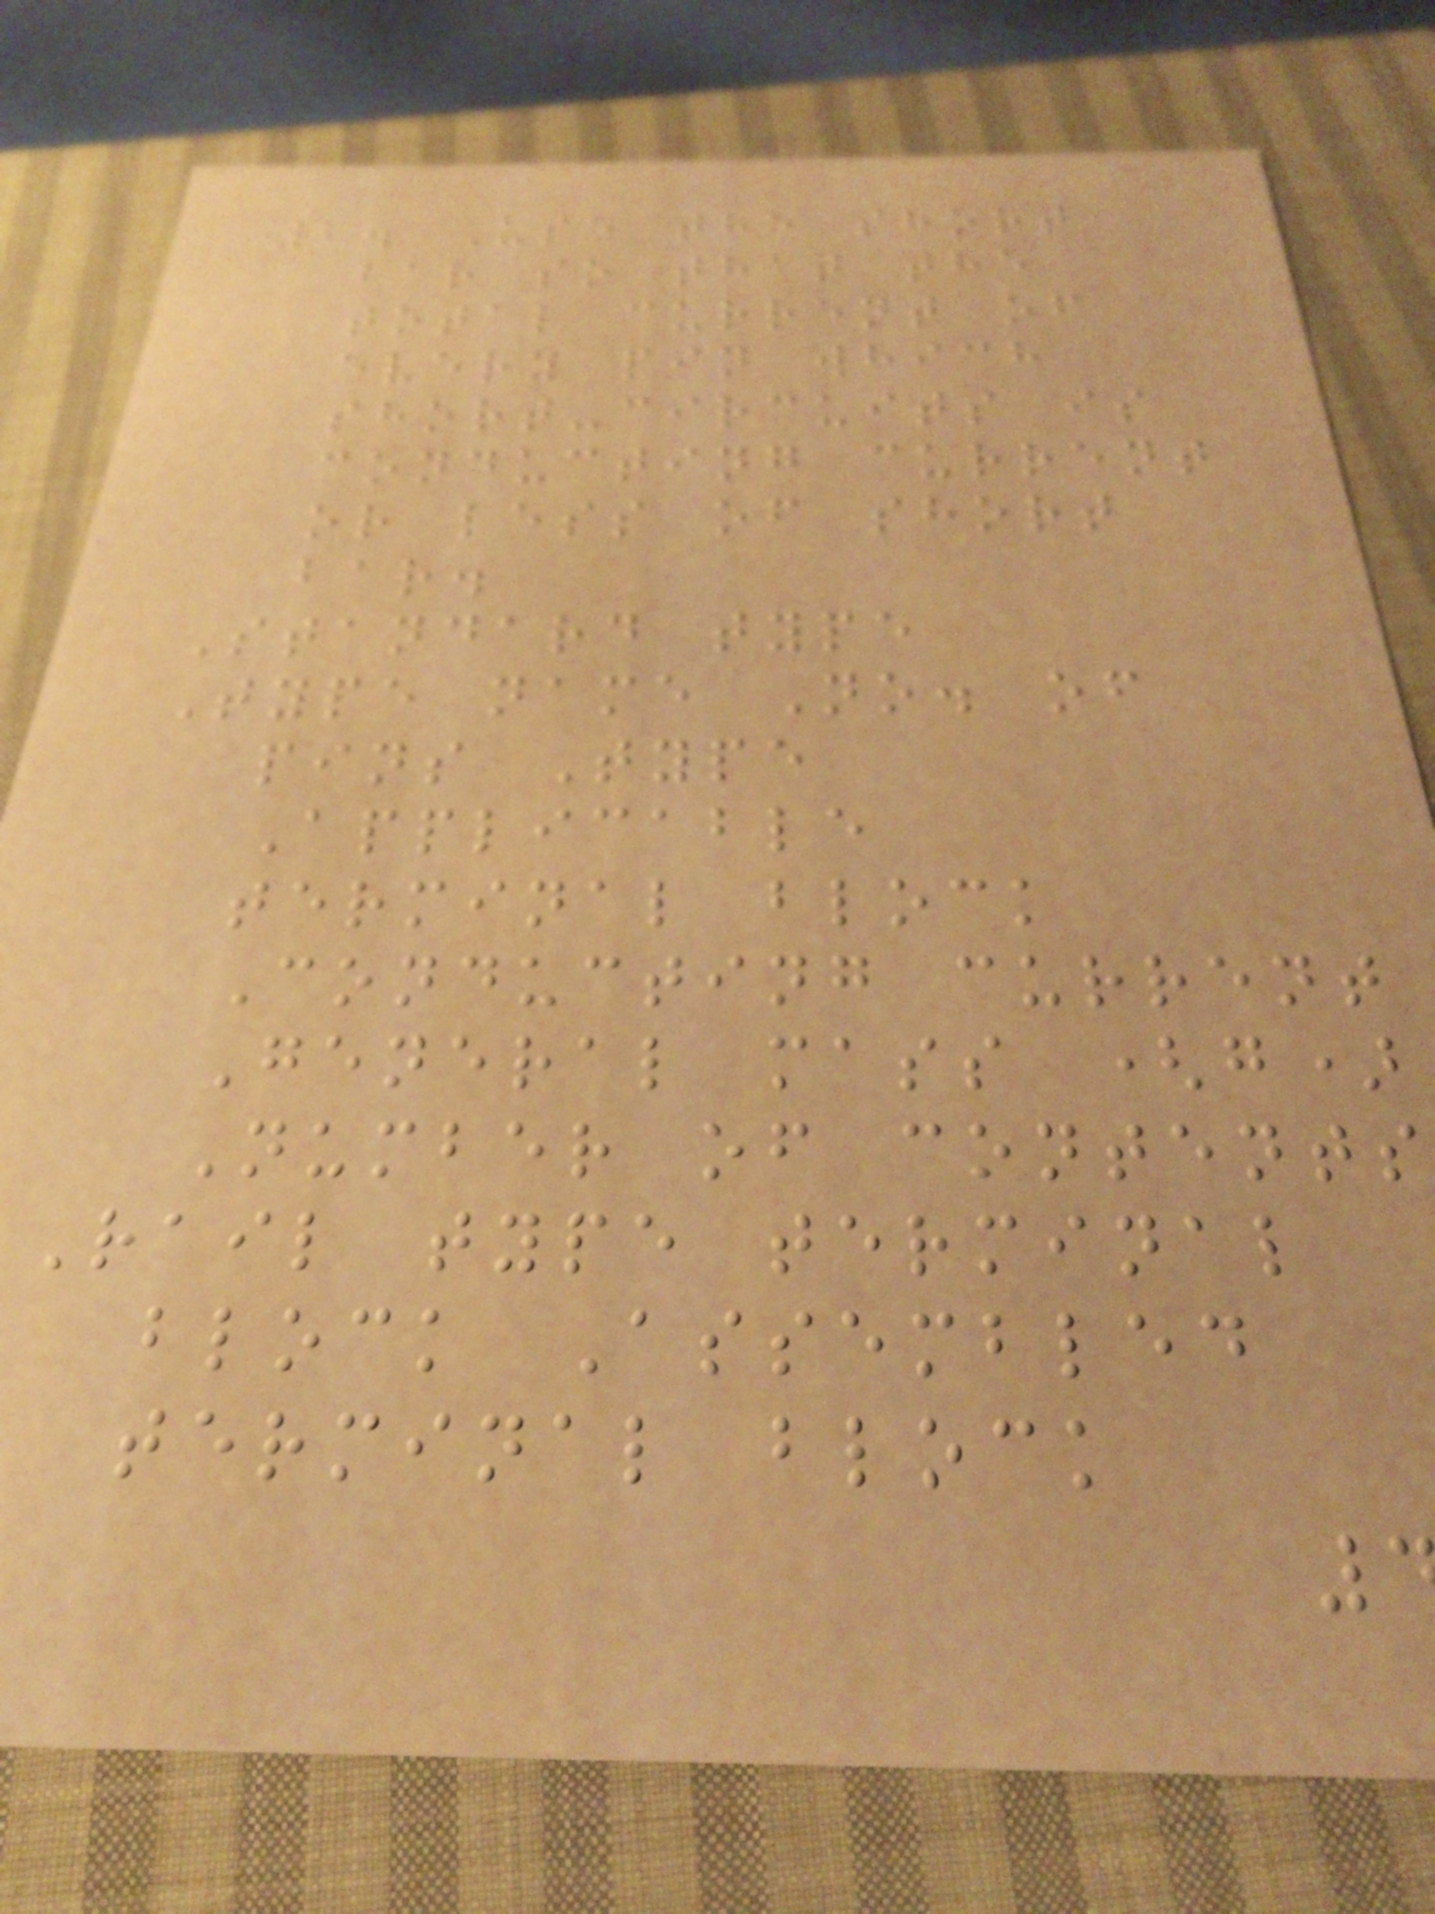2. Use the short
bar so that the
total current of
every pin which
short-circuits is
conducting current
or less of short
bar.
Standard type
Type name No. of
pins Type
Applicable
terminal block
Conducting current
General mass (g)
Number of contents
Rail type terminal
block Assembled
terminal block
